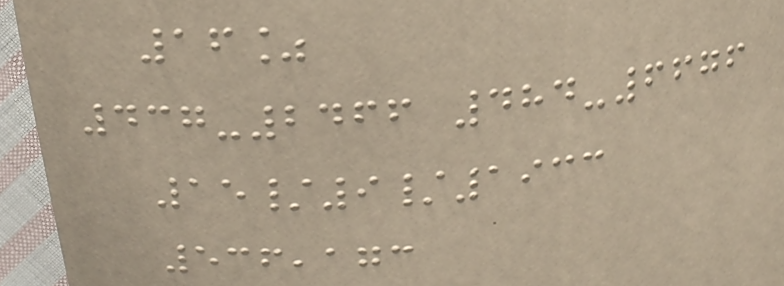16%
437-2466 484-6676
15/9/1933
536,173
